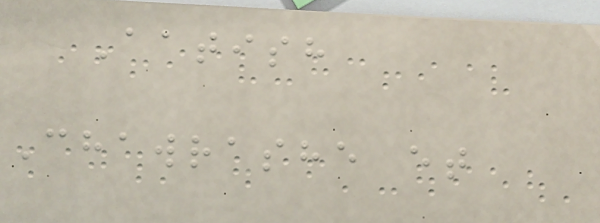Aatish
Chawrashe et
